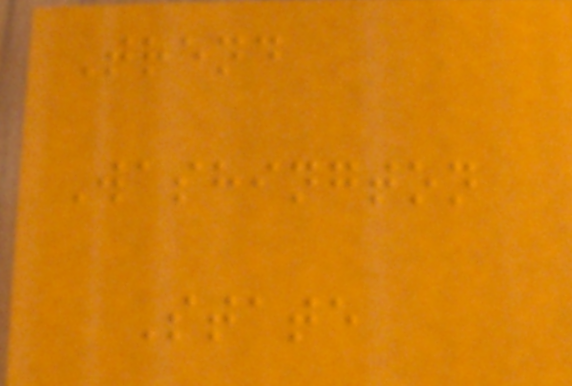Trend
Washington
State
